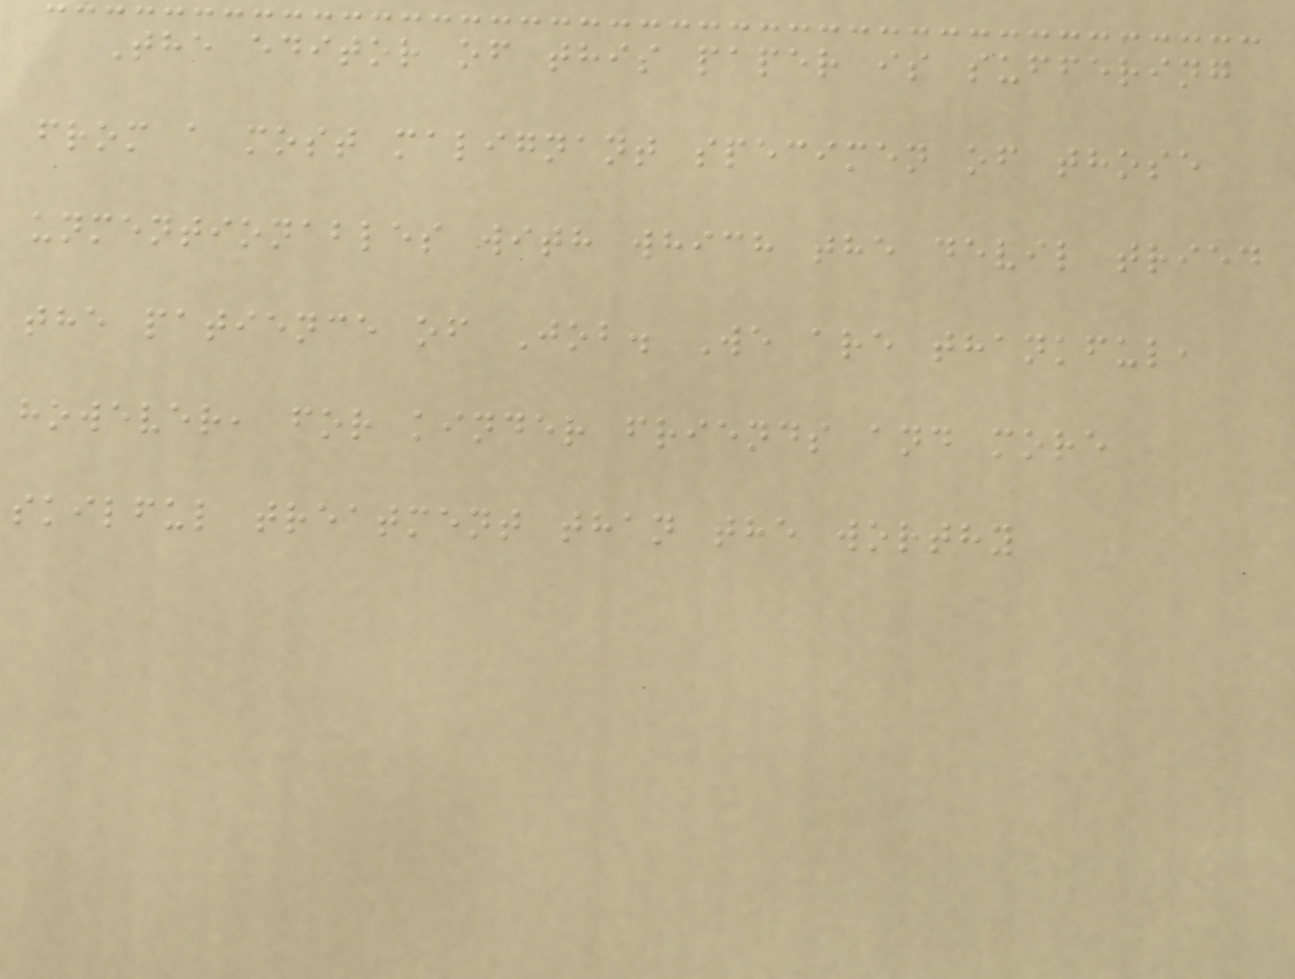The editor of this paper is suffering
from a most malignant specimen of those
unmentionables with which the devil tried
the patience of Job. We are thankful,
however, for kinder friends and more
skilful treatment than the worthy
